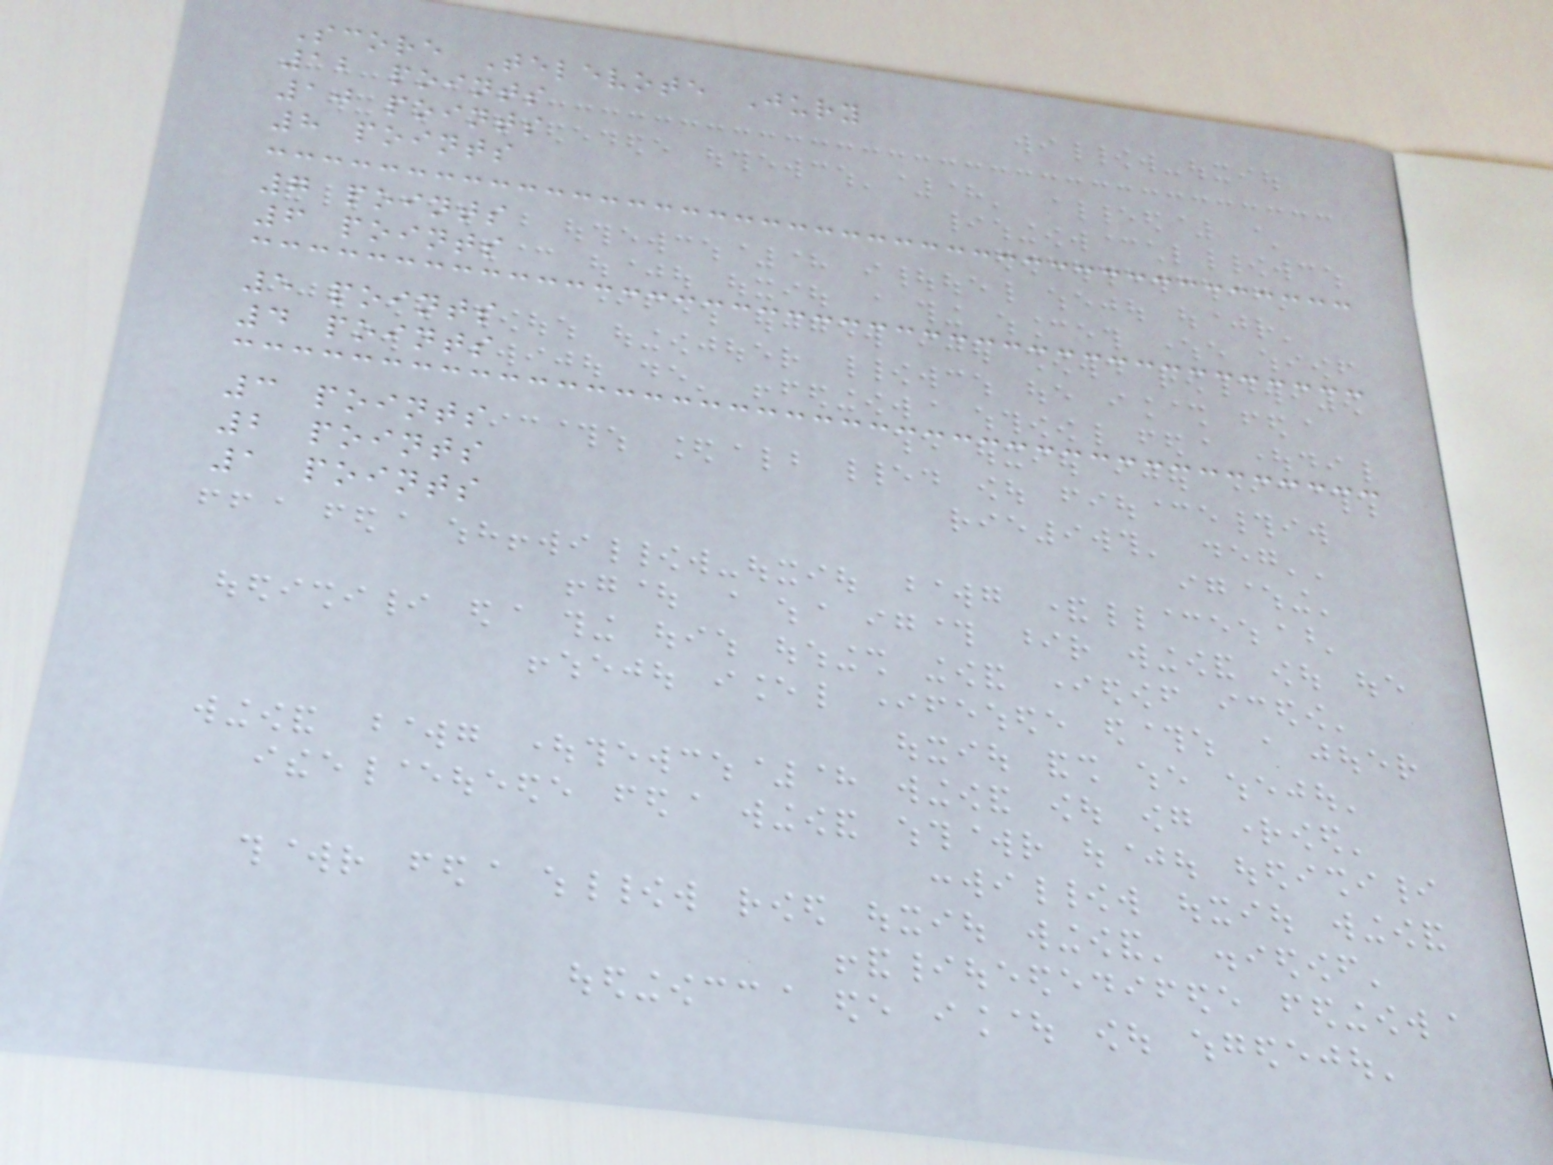Score Televote Jury
12 points
10 points
8 points
7 points
6 points
5 points
4 points
3 points
2 points
1 points
